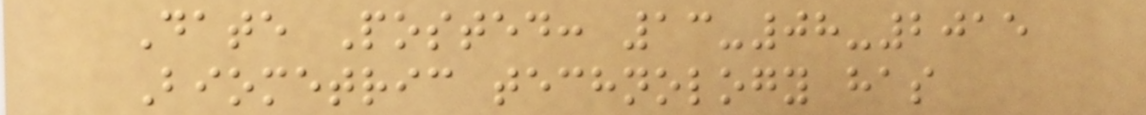Date Posted: 13-08-2015
Biometric technology has
